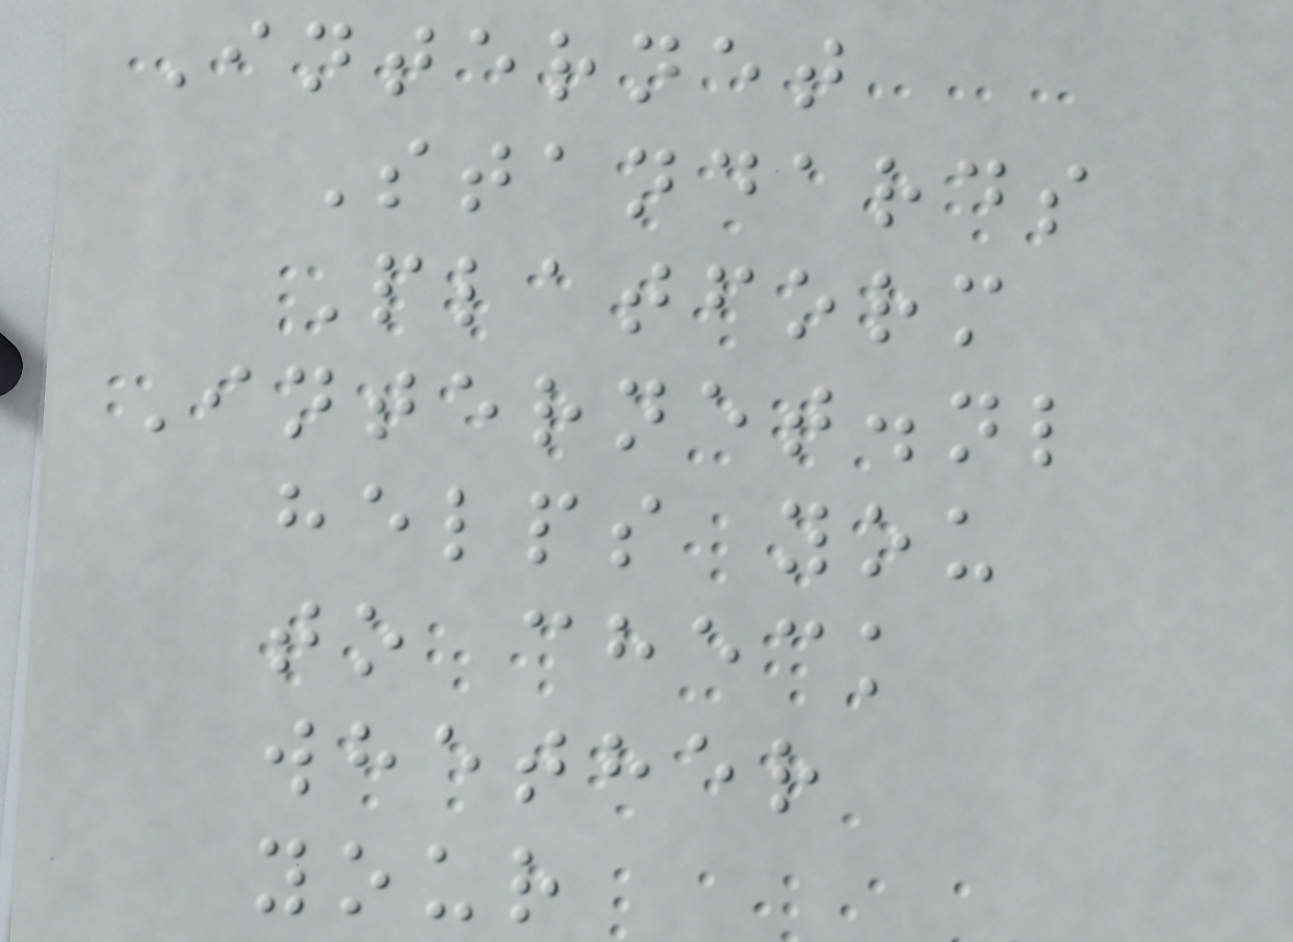Internet
Standards
Platform
Internet.nl
helps you
to check
whether
your
